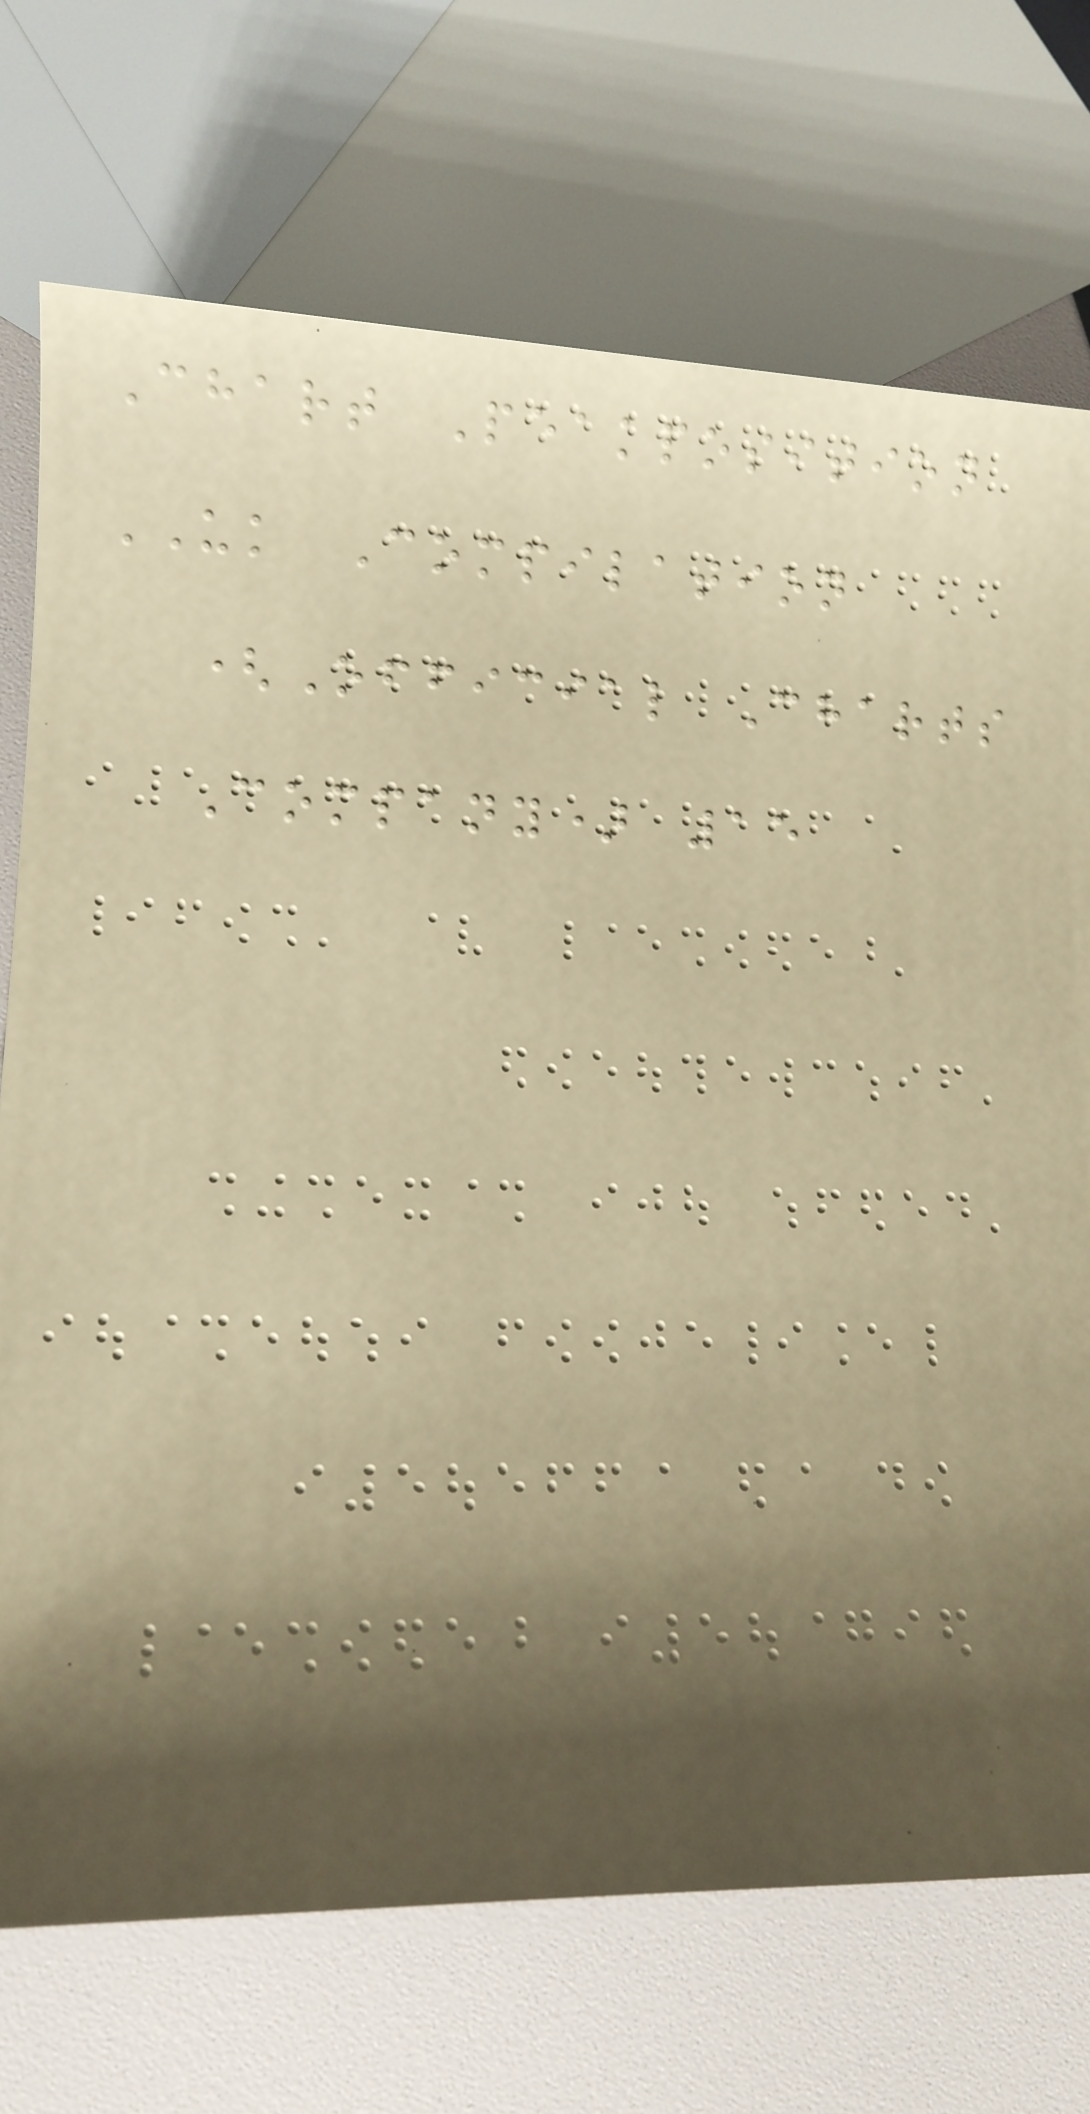Chart Peakposition
UK Compilation
(Official Charts
Company) 15
